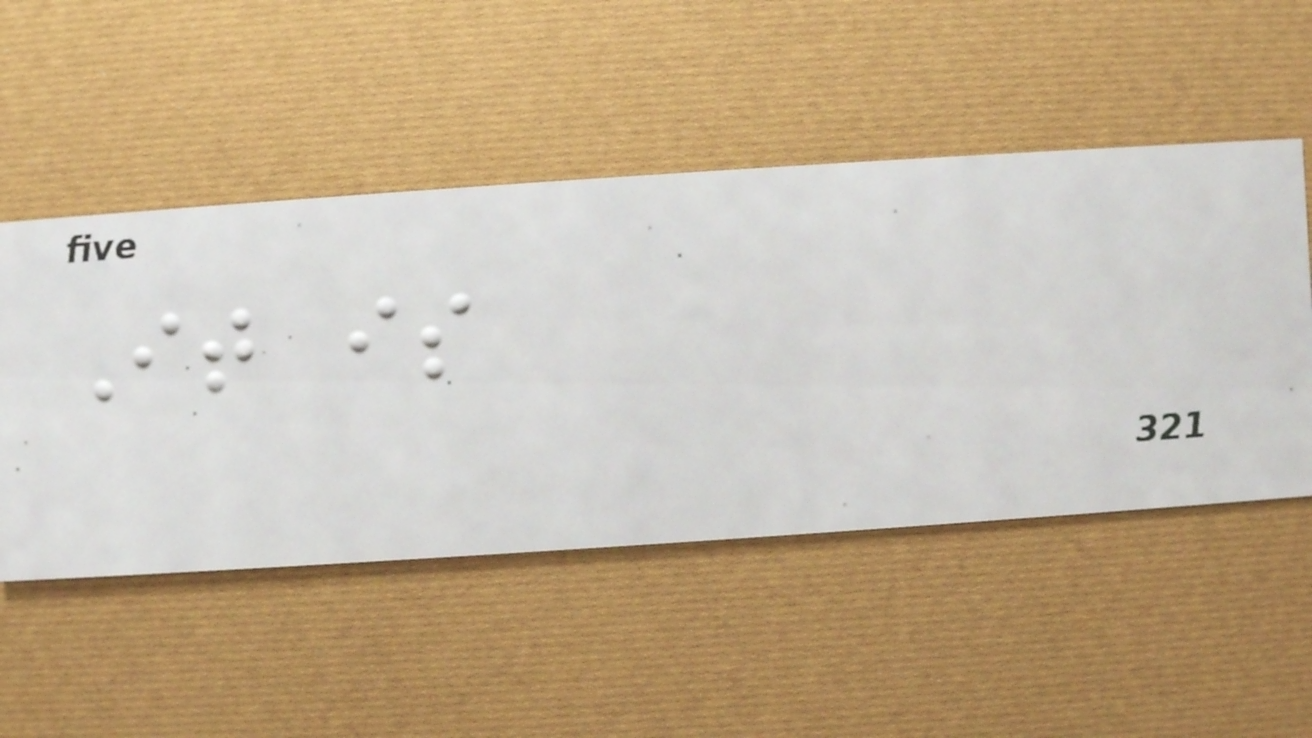It is
